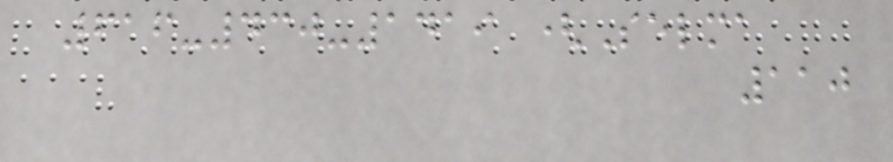616-430-1419 (Selma
110
